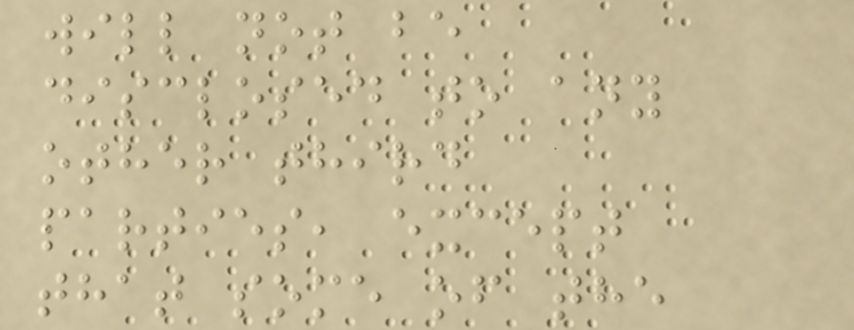will not be
disclosed to any
other third
parties, except
that some of the
